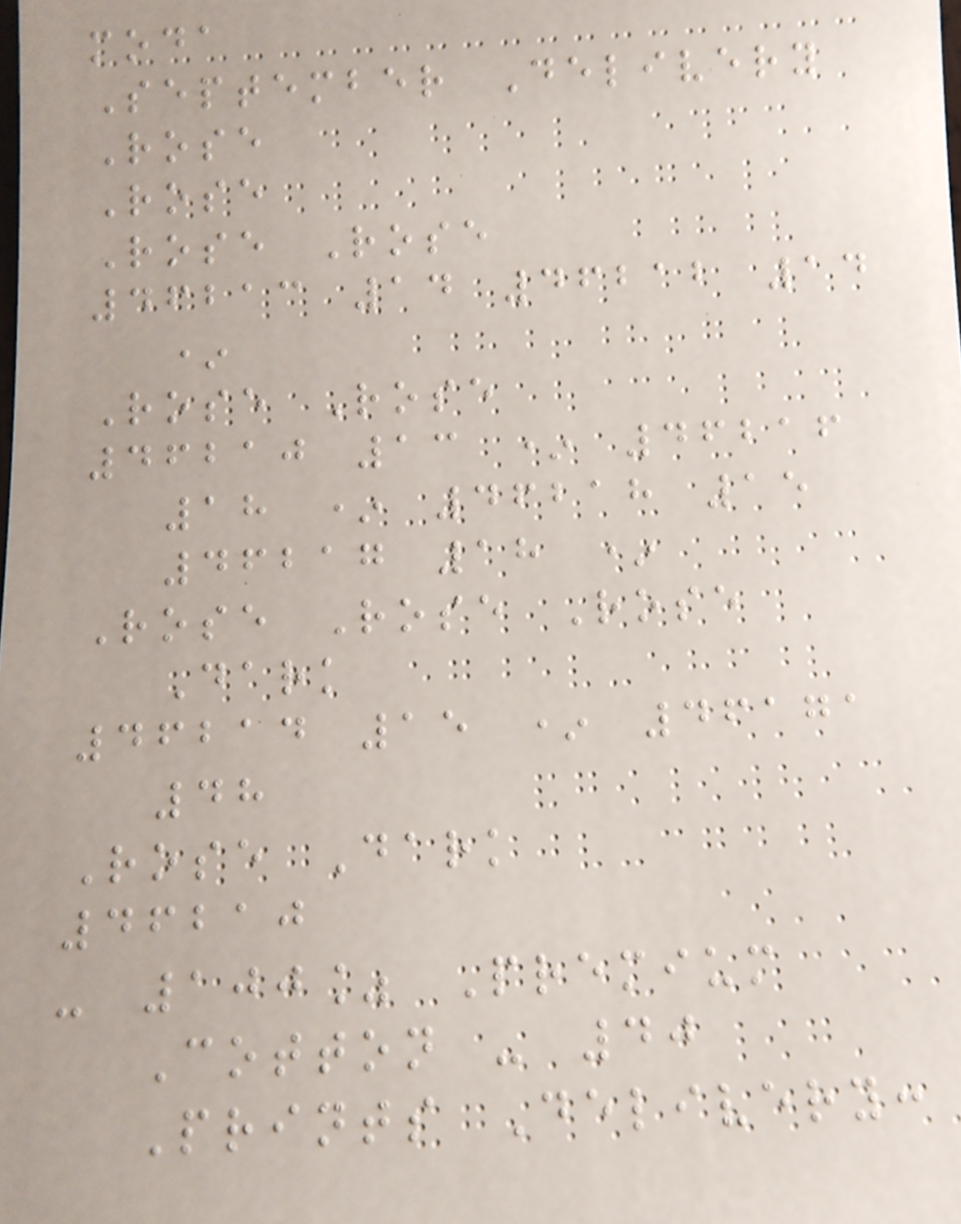moda
September Delivery
Rose
Rose
Rose Rose
46213 14 46212 14
*
Rose Rose
46210 13 * 46216
18 * 46218 15
46217 18 *
Rose Rose Rose
Dark
46214 15 * 46171
48
Rose Dark
46210
- 100% Premium
Cotton - 40
Prints Delivery:
